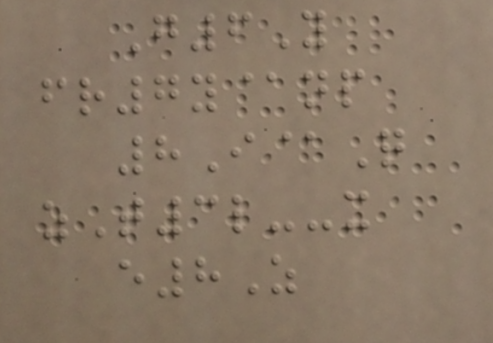G6Y
fr7y@np
8I@Q
zT3l--x
e8Z
